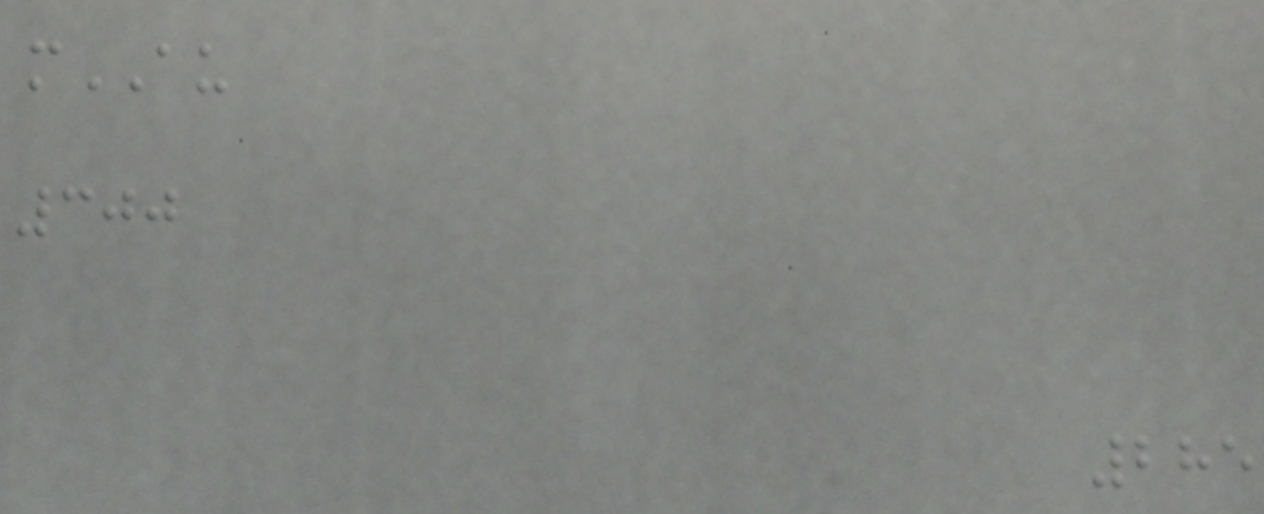mAU
300
285
